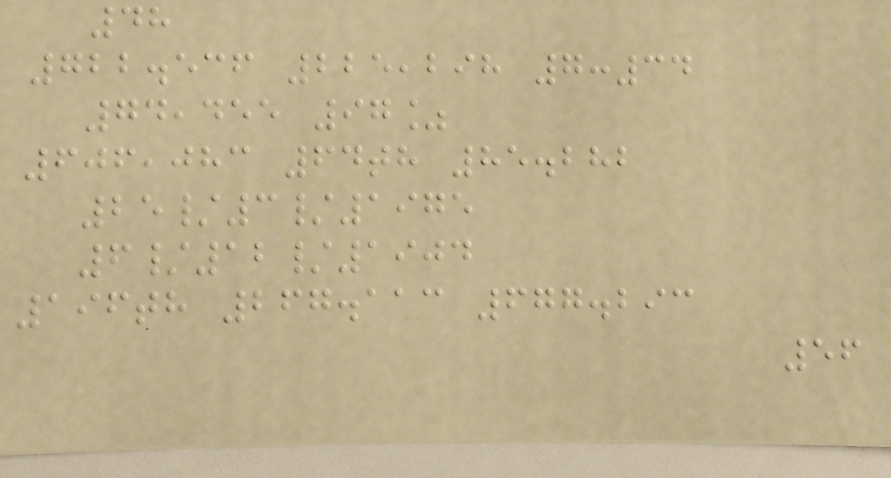48
722.536 225,298 7:34
74,455 97%
606,083 64th 85.282
25/3/1975
6/12/1904
196th 267.113 677.293
56
